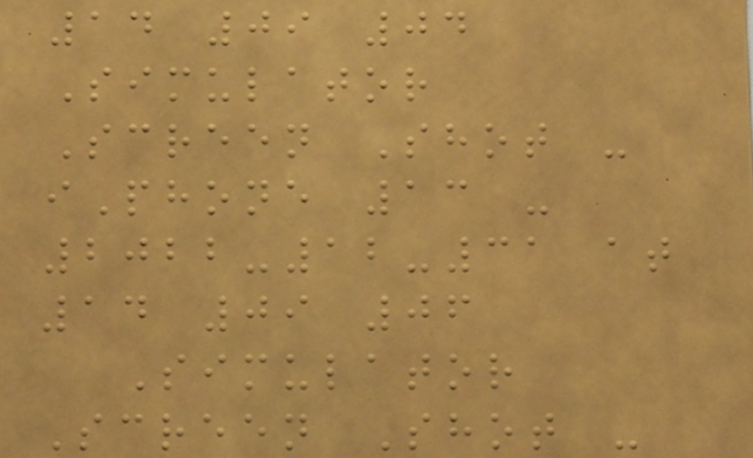14 09 04
Simulator
Screen Shot -
iPhone 13 -
2022-12-31 at
14 09 06
Simulator
Screen Shot -
